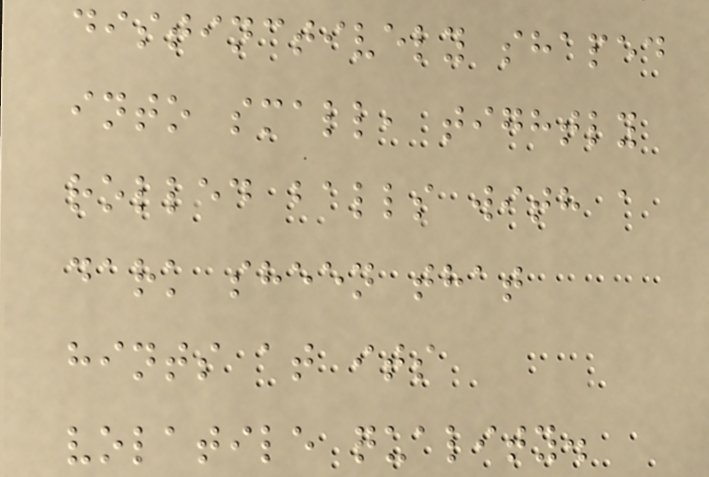distinctively shaped
into small, tightly
rolled balls with a
dark sheen that
hints at its
volatile quality.
